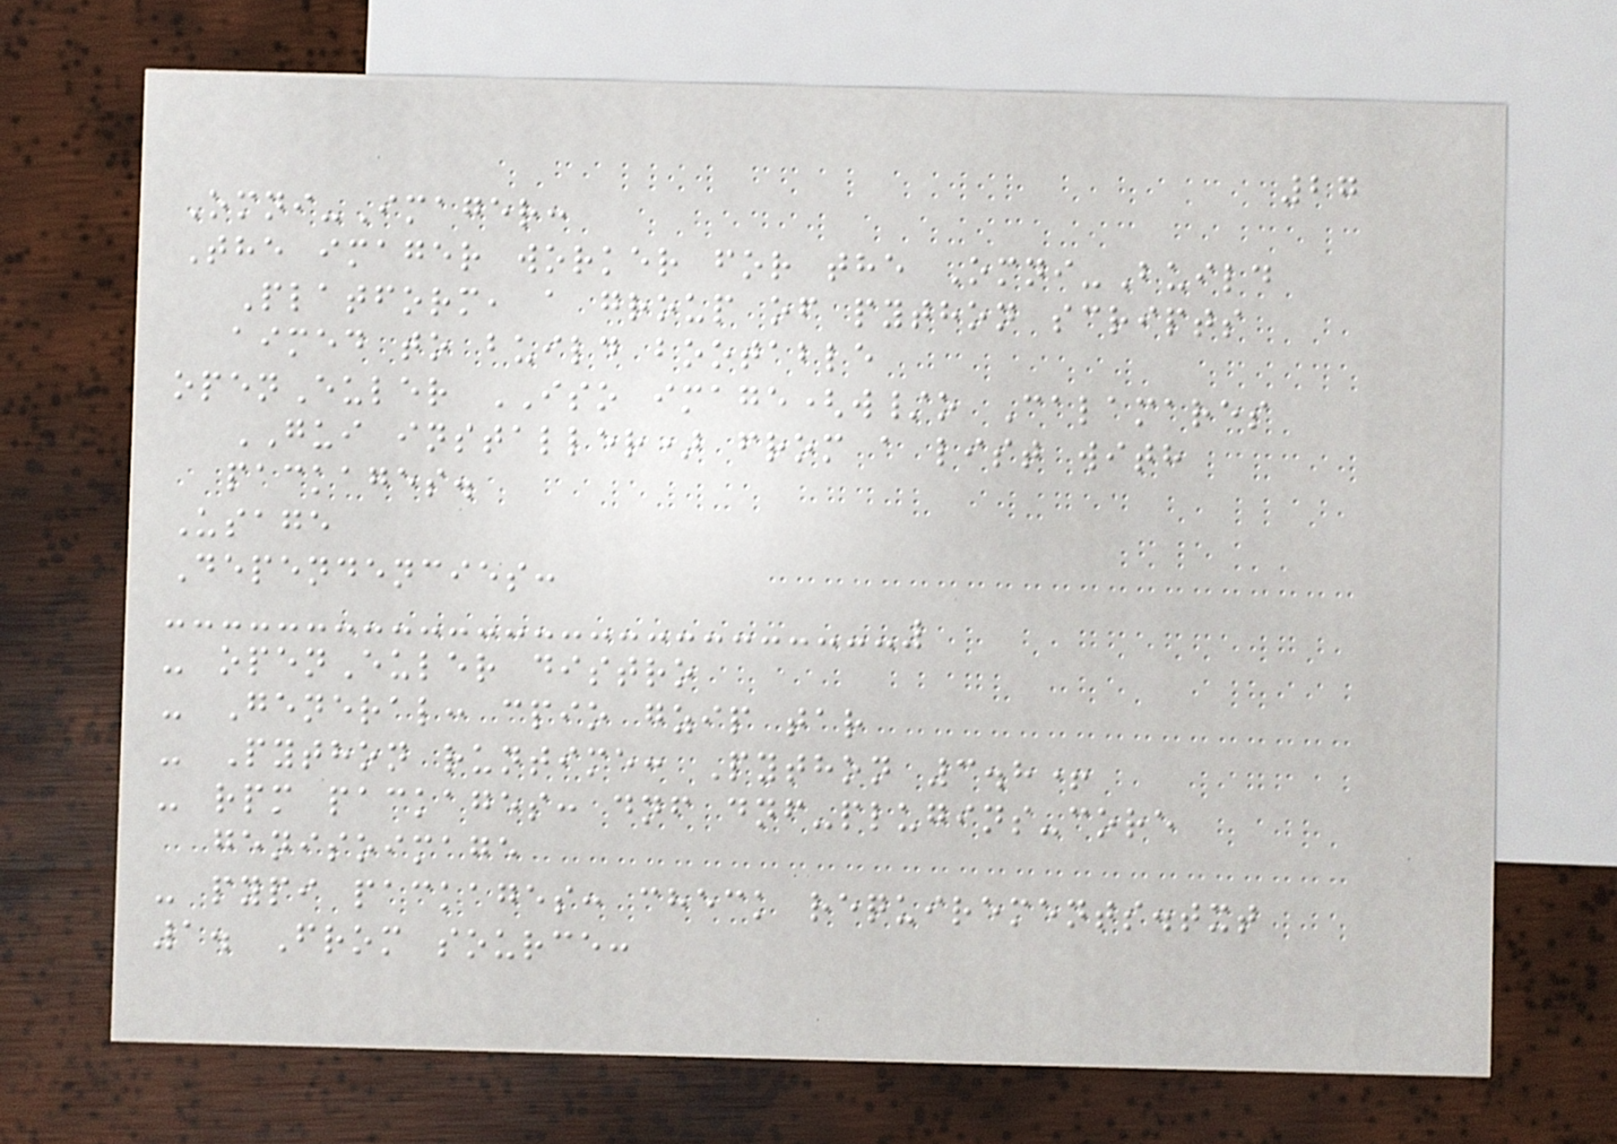27
Omni-Imager:
The imager worker for the Omni-Build
Platform, a group of python scripts
aimed to build bootable
openEuler ISO image(w/o Calamares
GUI installer) from a list with
packages.
Usage
Dependencies:
- openEuler distro
- General: cpio gzip tar
- Python runtime: Python 3.8+
- rpm packages: dnf dnf-plugins-core
genisoimage
- pypi packages: check requirements.txt
1. From source:
